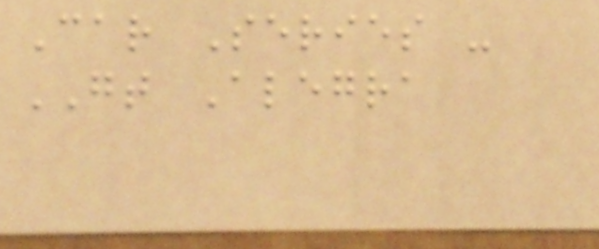Car Series -
GT Alegra
